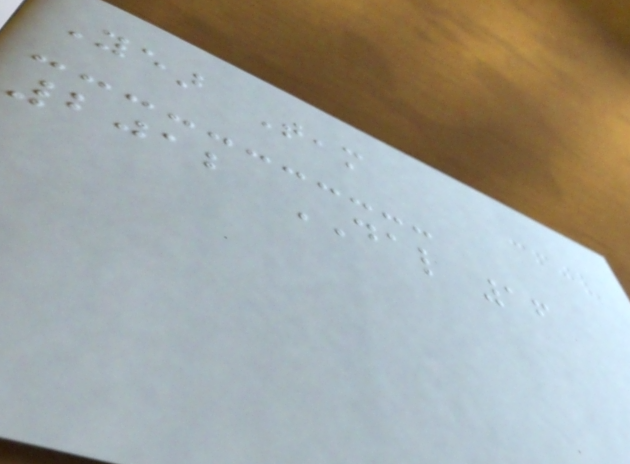Year Team
2012 DAL 16
